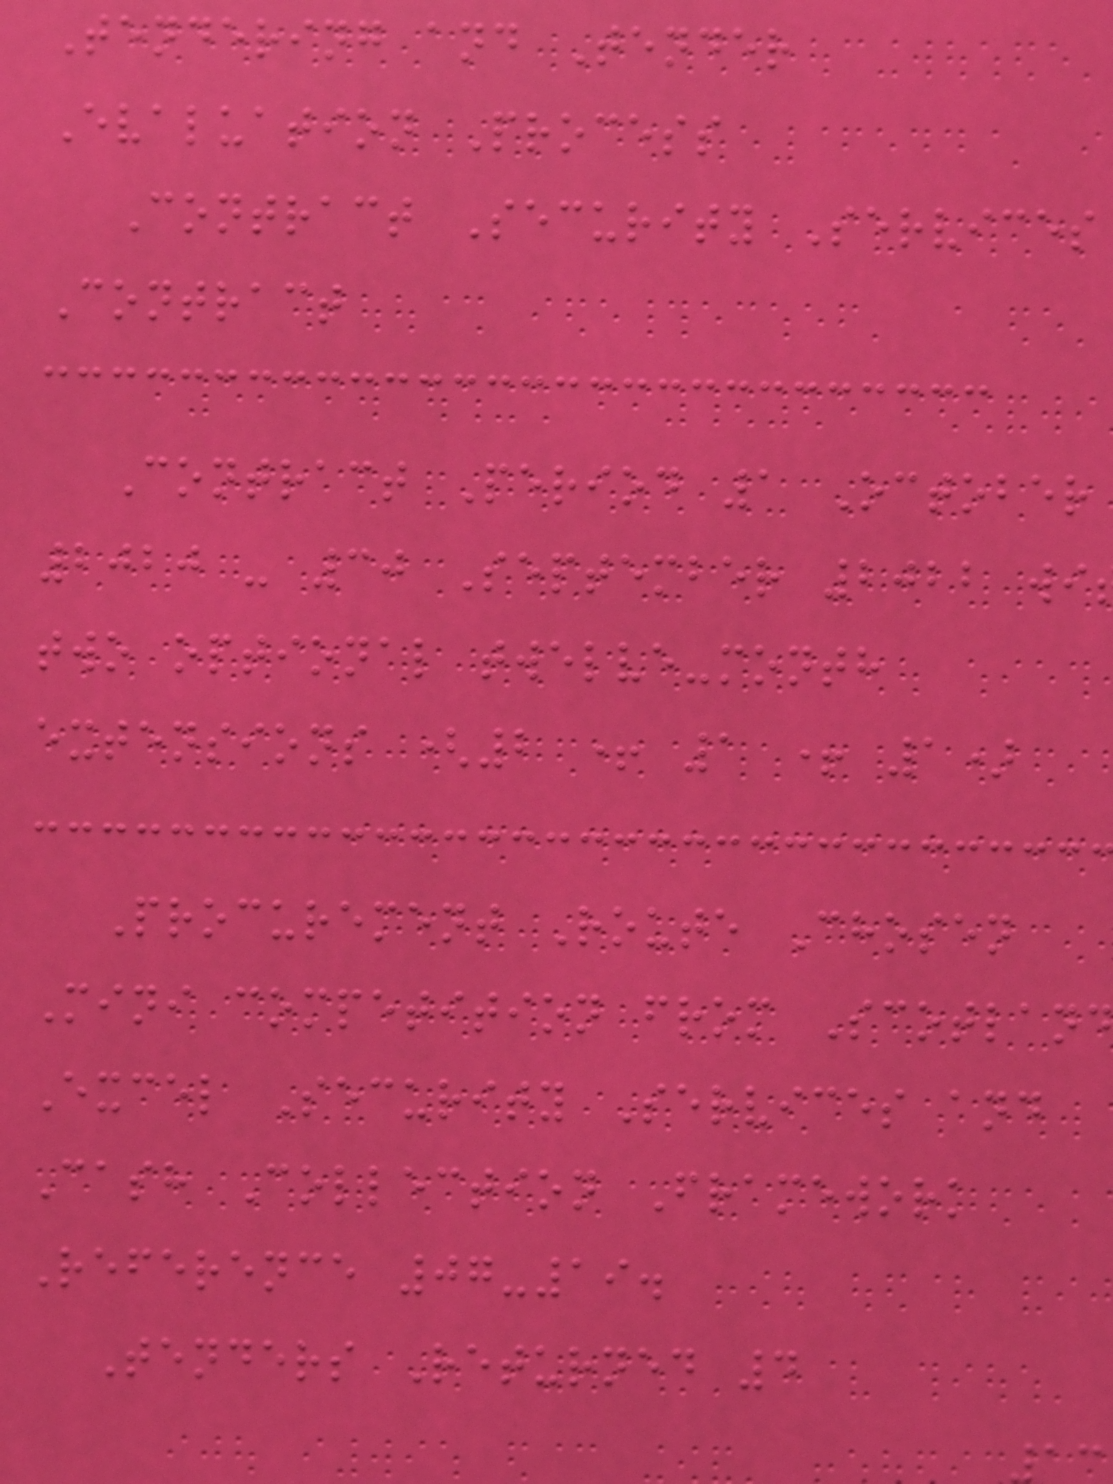Tendering and Tender
Evaluation Process
Contract Security Services
Contract
Contract Period 1 October
2020 - 30 September 2022 wi
two optional twelve-month
extensions (2 + 1 + 1)
Procurement Route Chosen
Mini competition from Scotland
Excel Security Services and
Cash Collection Framework
Reference 07-19.
Tenders Returned 4
